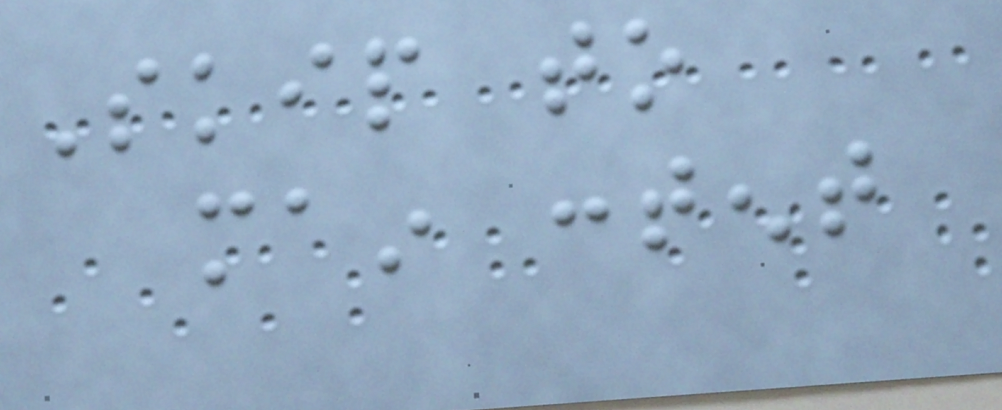Skip to
main content
